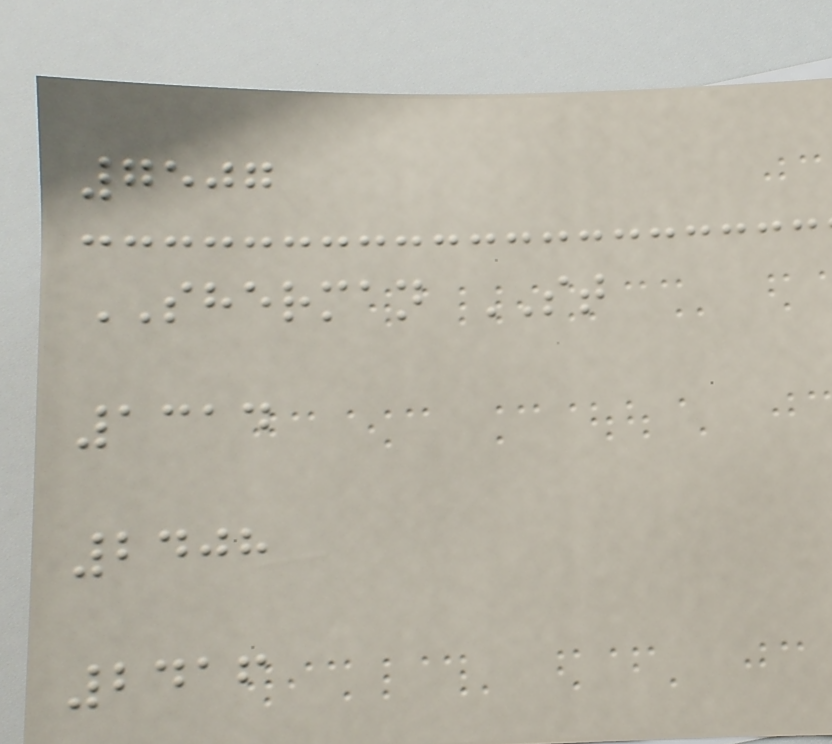7507
SHERMAN ST
1314
2408
2416
